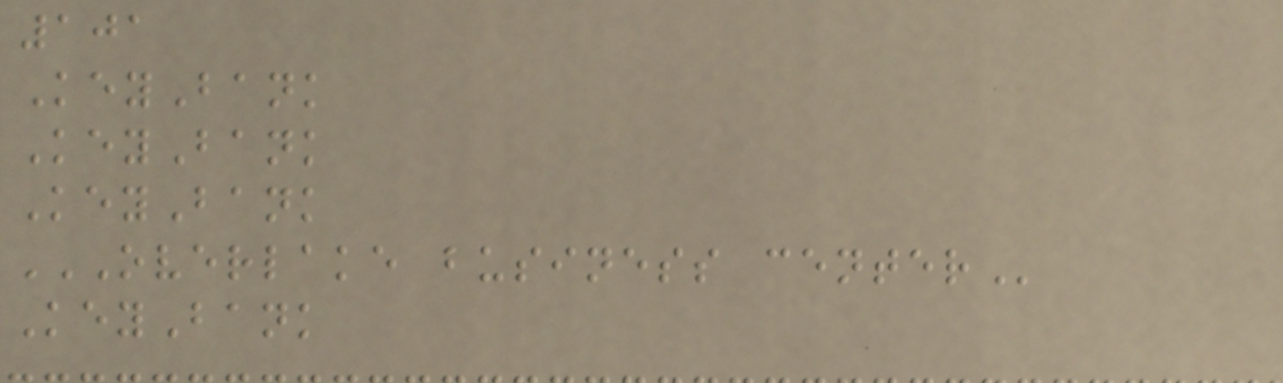101
KeyBank
KeyBank
KeyBank
OVERLAKE BUSINESS CENTER
KeyBank
